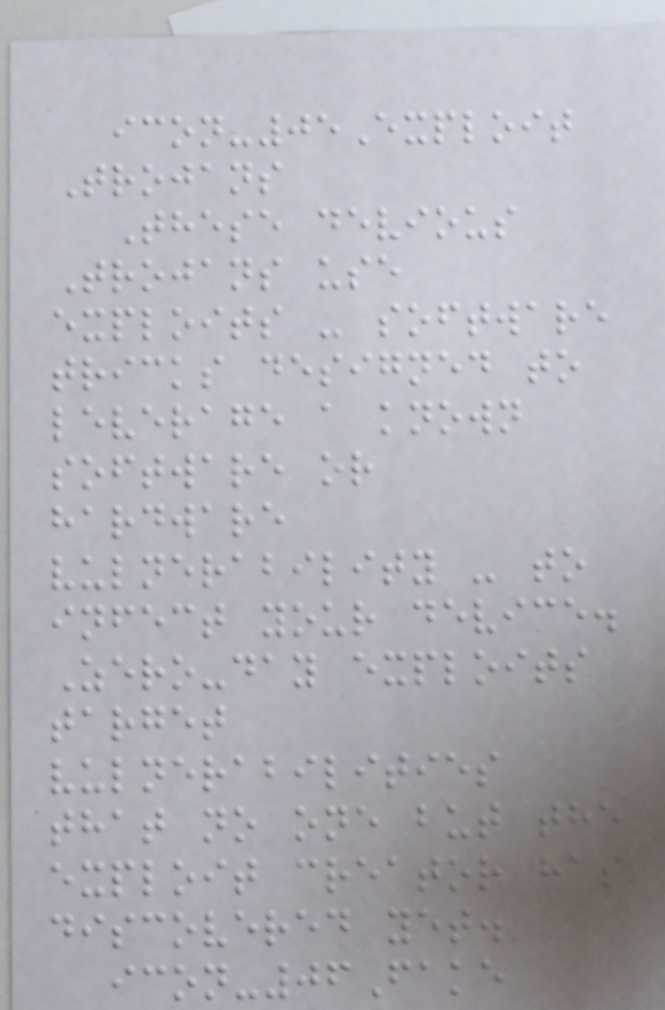icon-05Exploit
Trojans
These devious
Trojans use
exploits - software
tricks designed to
leverage a known
software or
hardware
vulnerability - to
infect your device.
Zero-day exploits
target
vulnerabilities
that no one but the
exploit creator has
discovered yet.
icon-06Fake
